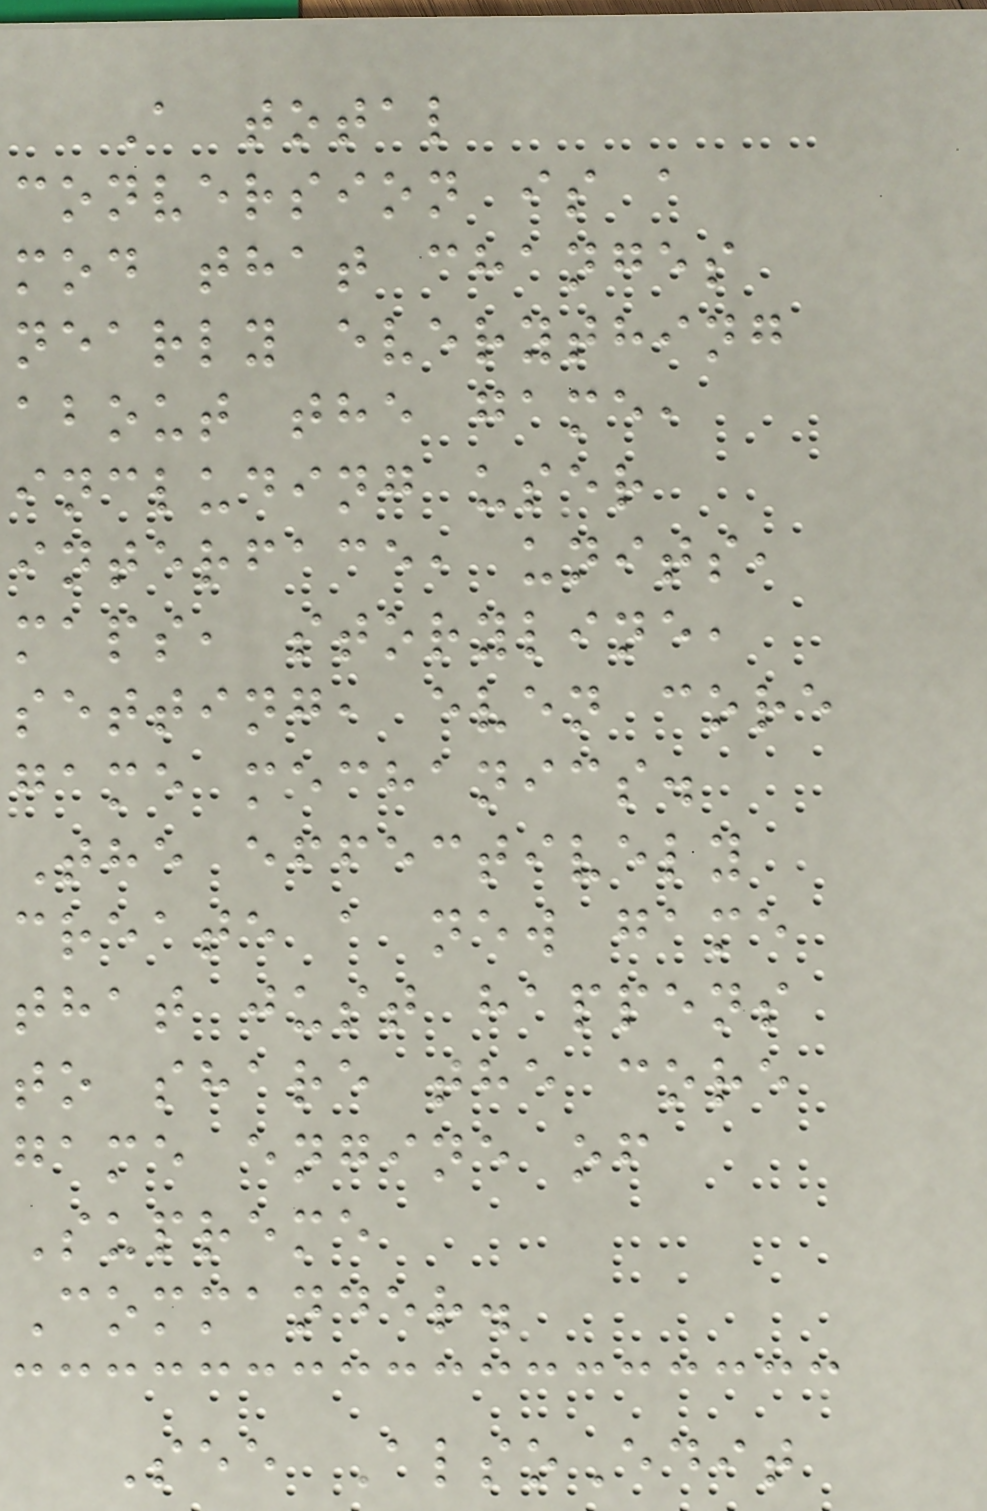A total
conversion is a
mod that changes
nearly everything
about the game,
including user
interface, units,
maps, storyline,
setting, even core
game mechanics.
The effectively
create a new game
that just happens
to share the core
game engine of
Supreme
Commander.
See AlsoEdit
